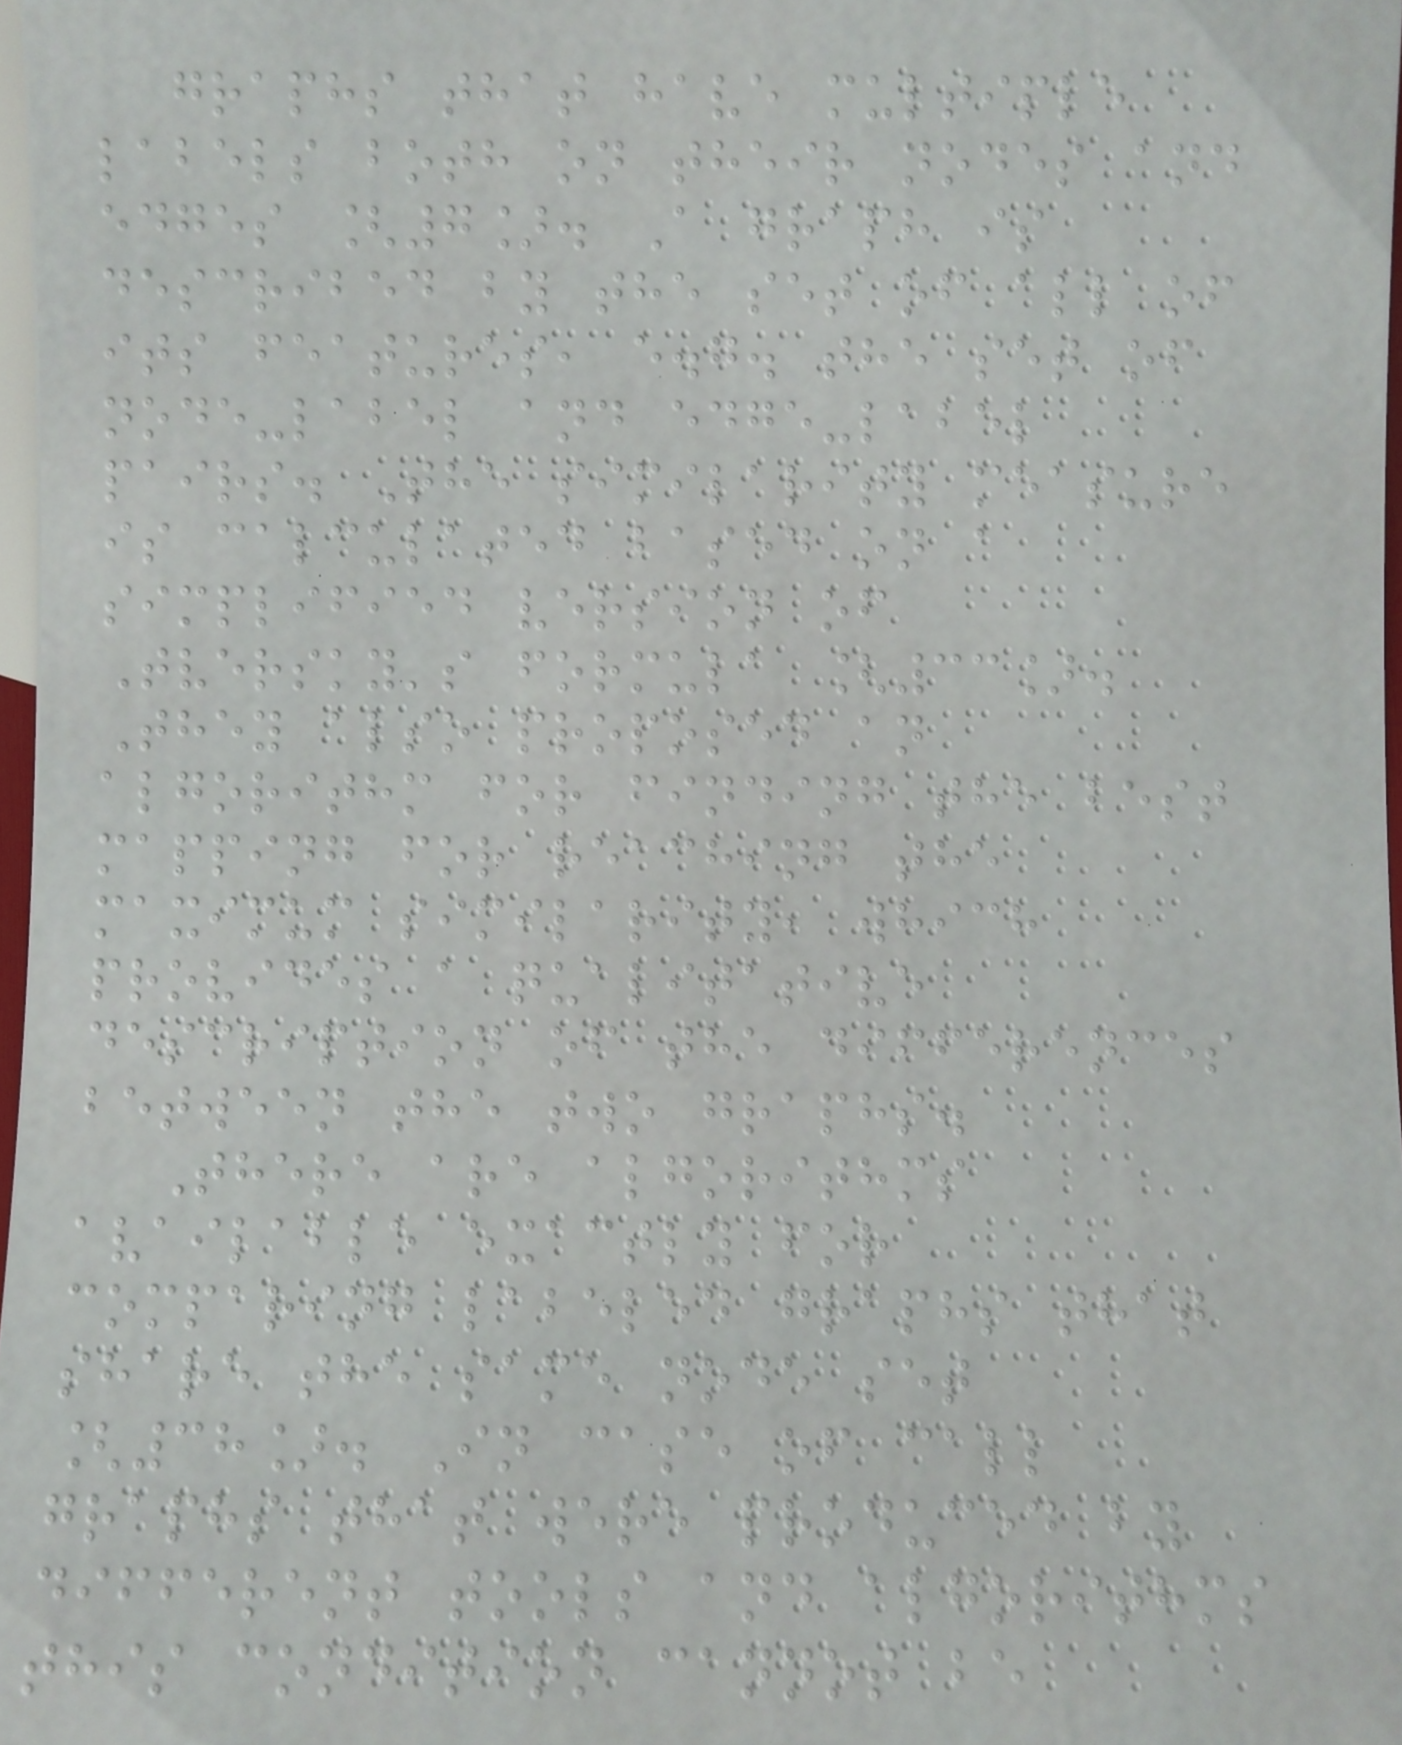graphs that have multiple
labels both on their nodes and
edges [7]. A graph is
described by the set of all of
its features, e.g. the set of
node-label and edge-label
pairs. The similarity measure
is calculated based on a
simplified version of
Tversky's formula [33].
They also proposed an
algorithm for finding the best
mapping for reaching the
maximum similarity, which
provides a qualitative
description of the differences
between the two graphs.
There are algorithms
available exactly for
comparing labeled graphs that
share the same node set
[38]. In case of call
graphs that were produced by
different tools and algorithms
this condition cannot be
